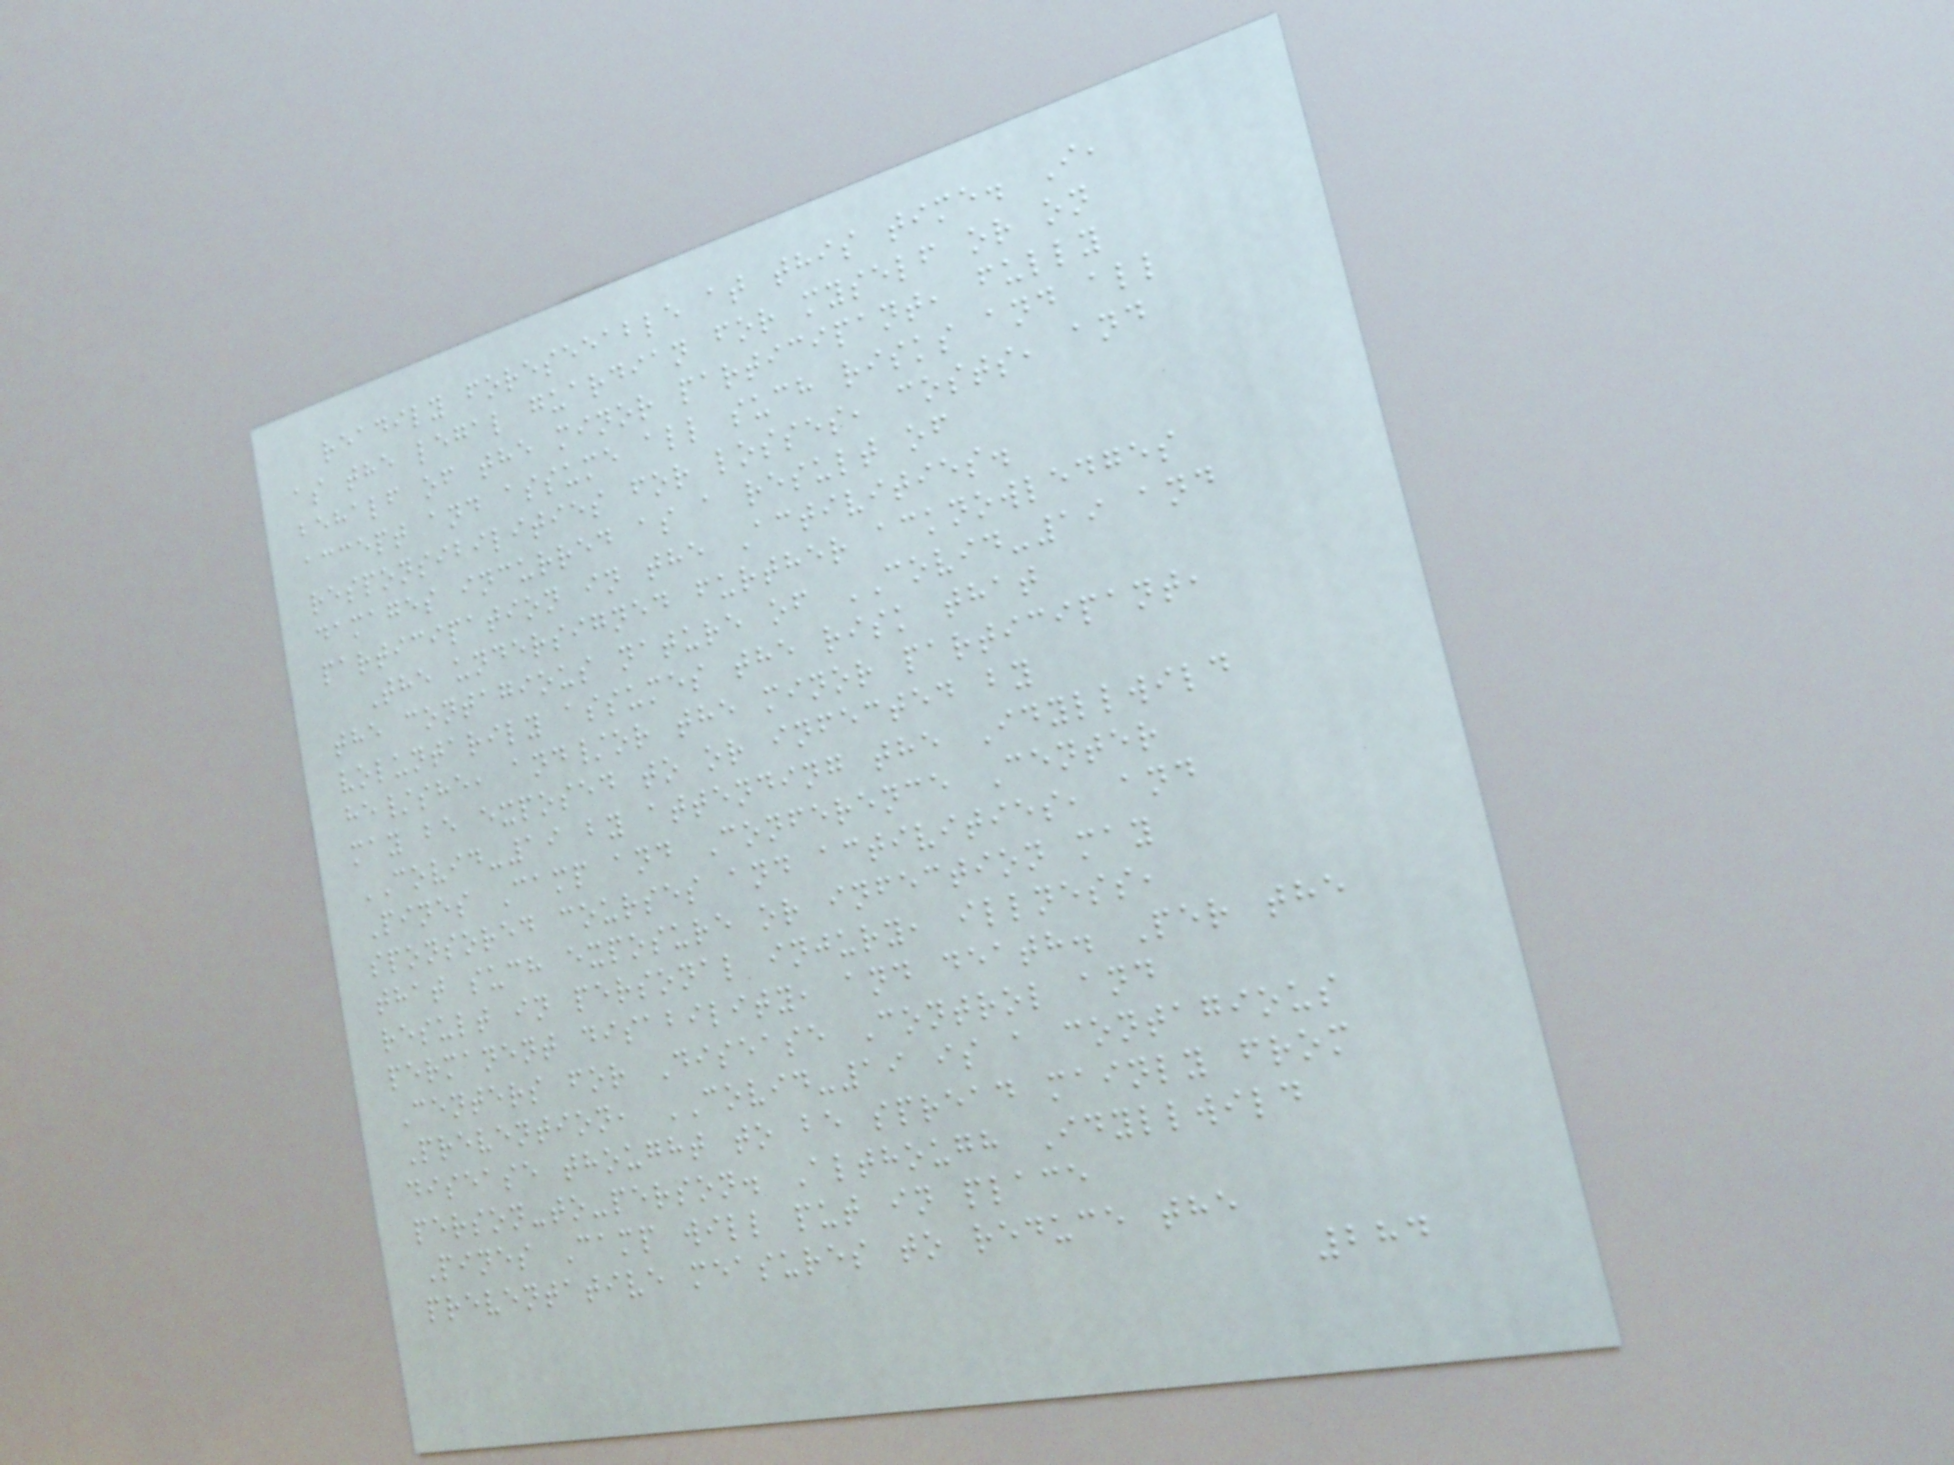readily foreseeable at this time. I,
as the legal guardian for myself or on
behalf of the minor participant, fully
accept and assume all such risks and all
responsibilities for losses, costs, and
damages incurred as a result of
participation in the Activities.
The undersigned further acknowledges
the contagious nature of COVID-19 and
voluntarily assumes the risk that
he/she, and/or the minor participant,
may be exposed to or infected by
COVID-19 by attending the Idyllwild
Pines Camp and Conference Center
sponsored courses and activities, and
that such exposure or infection may
result in personal injury, illness,
permanent disability, and death. Per the
Centers for Disease Control and
Prevention, COVID-19 is a contagious
disease thought to be spread mainly from
person-to-person. Although Idyllwild
Pines Camp will put in place
preventative measures to reduce the
284
